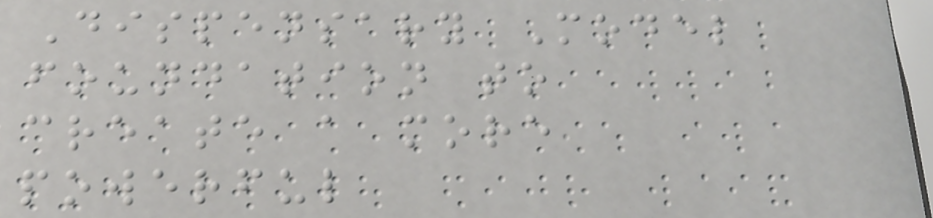Dispensary Model
foundation to
create a more
powerful
